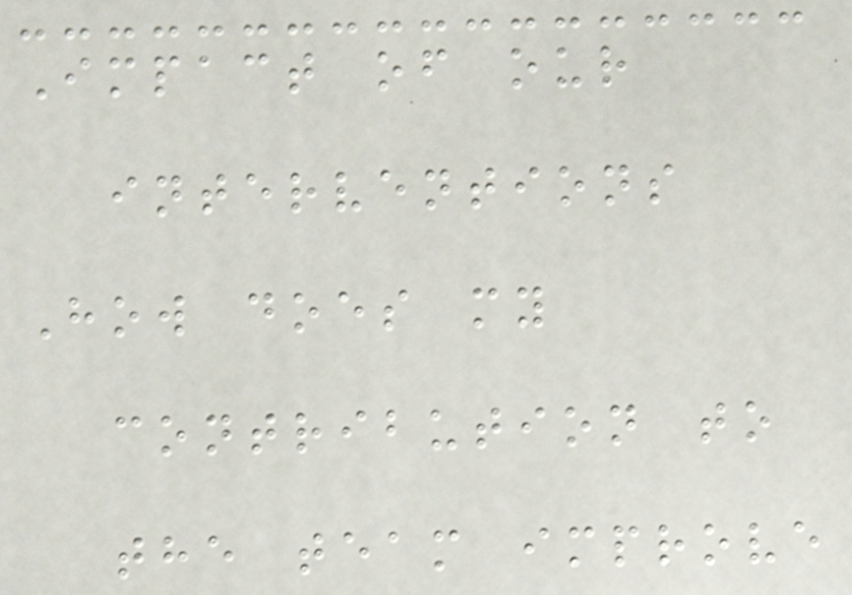Impact of our
interventions
How does my
contribution to
the team improve
